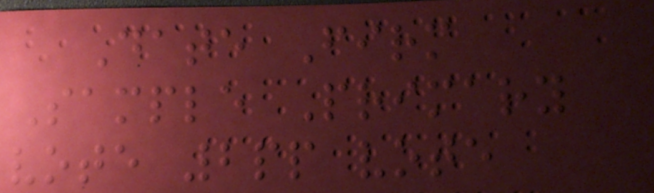Date Firm
Sample Primary
vote 2pp vote
